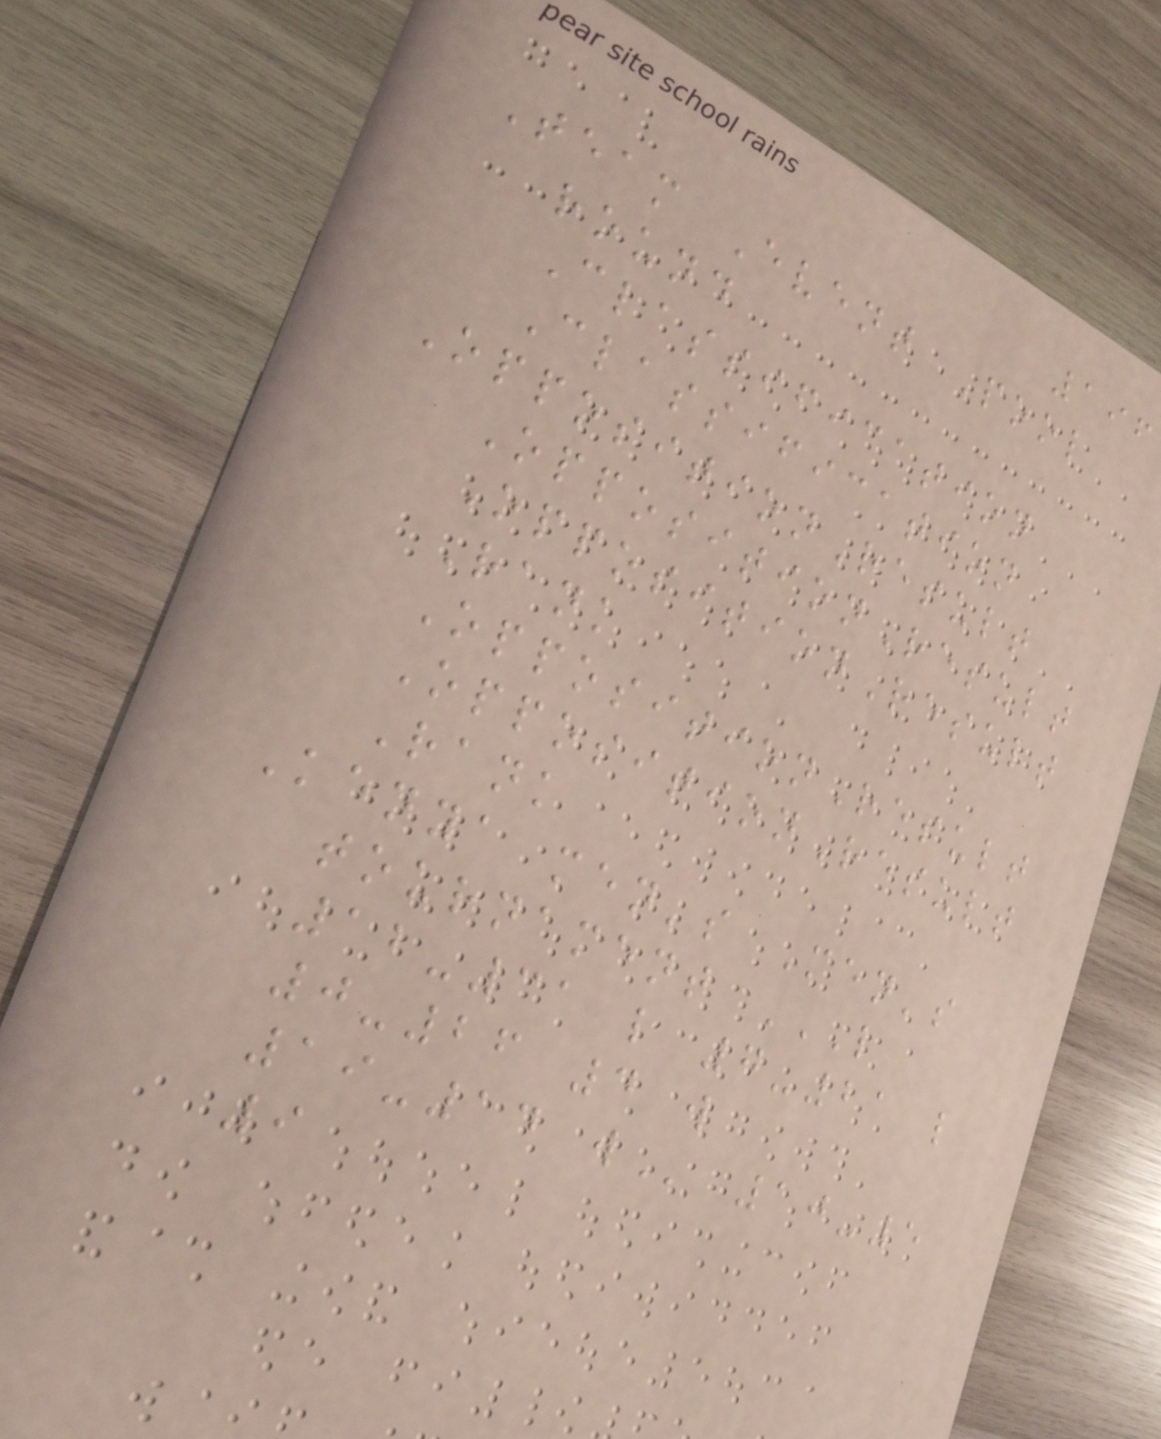196
Team Event Pool
round
Classification
Classification
OppositionResult
OppositionResult
OppositionResult
Rank
OppositionResult
OppositionResult
Rank
Kenya men's Men's
tournament L
12-31 L 7-21 L
0-26 4 W
19-14 W 10-5
9
